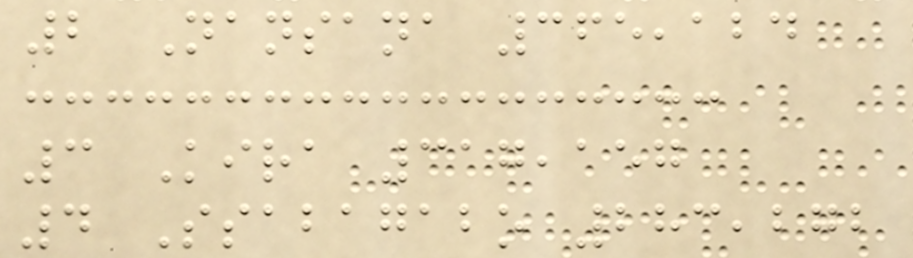2 Nansana 365,124
3 Kira 317,157
4 Ssabagabo 283,272
